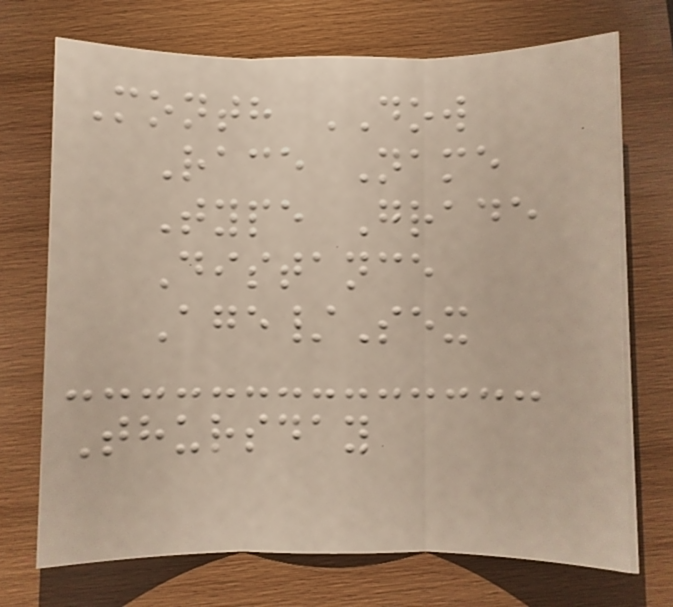Month DOW
Race Name
Type Grade
Distance
Age/Sex
Thursday
